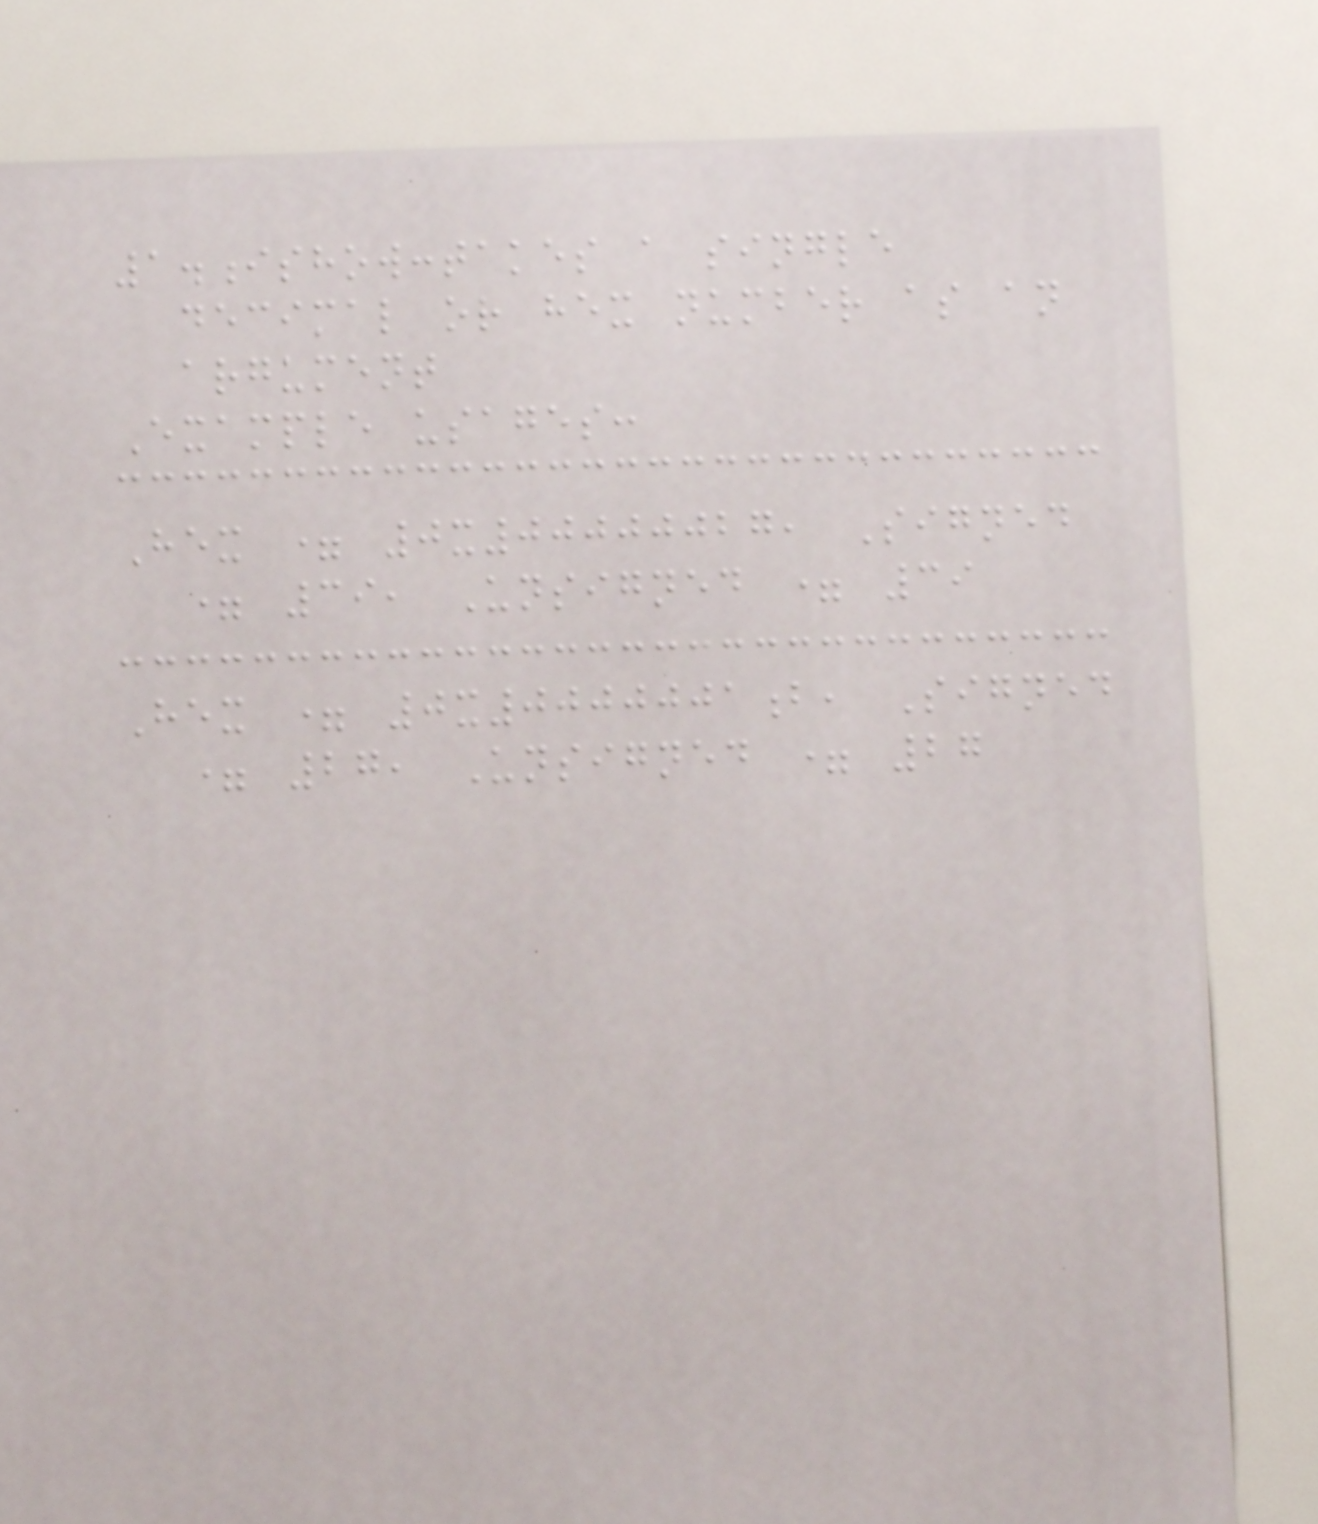1.ishow:takes a single
decimal or hex number as an
argument
Example usages:
Hex = 0x00000027, Signed
= 39, Unsigned = 39
Hex = 0x0000001b, Signed
= 27, Unsigned = 27
